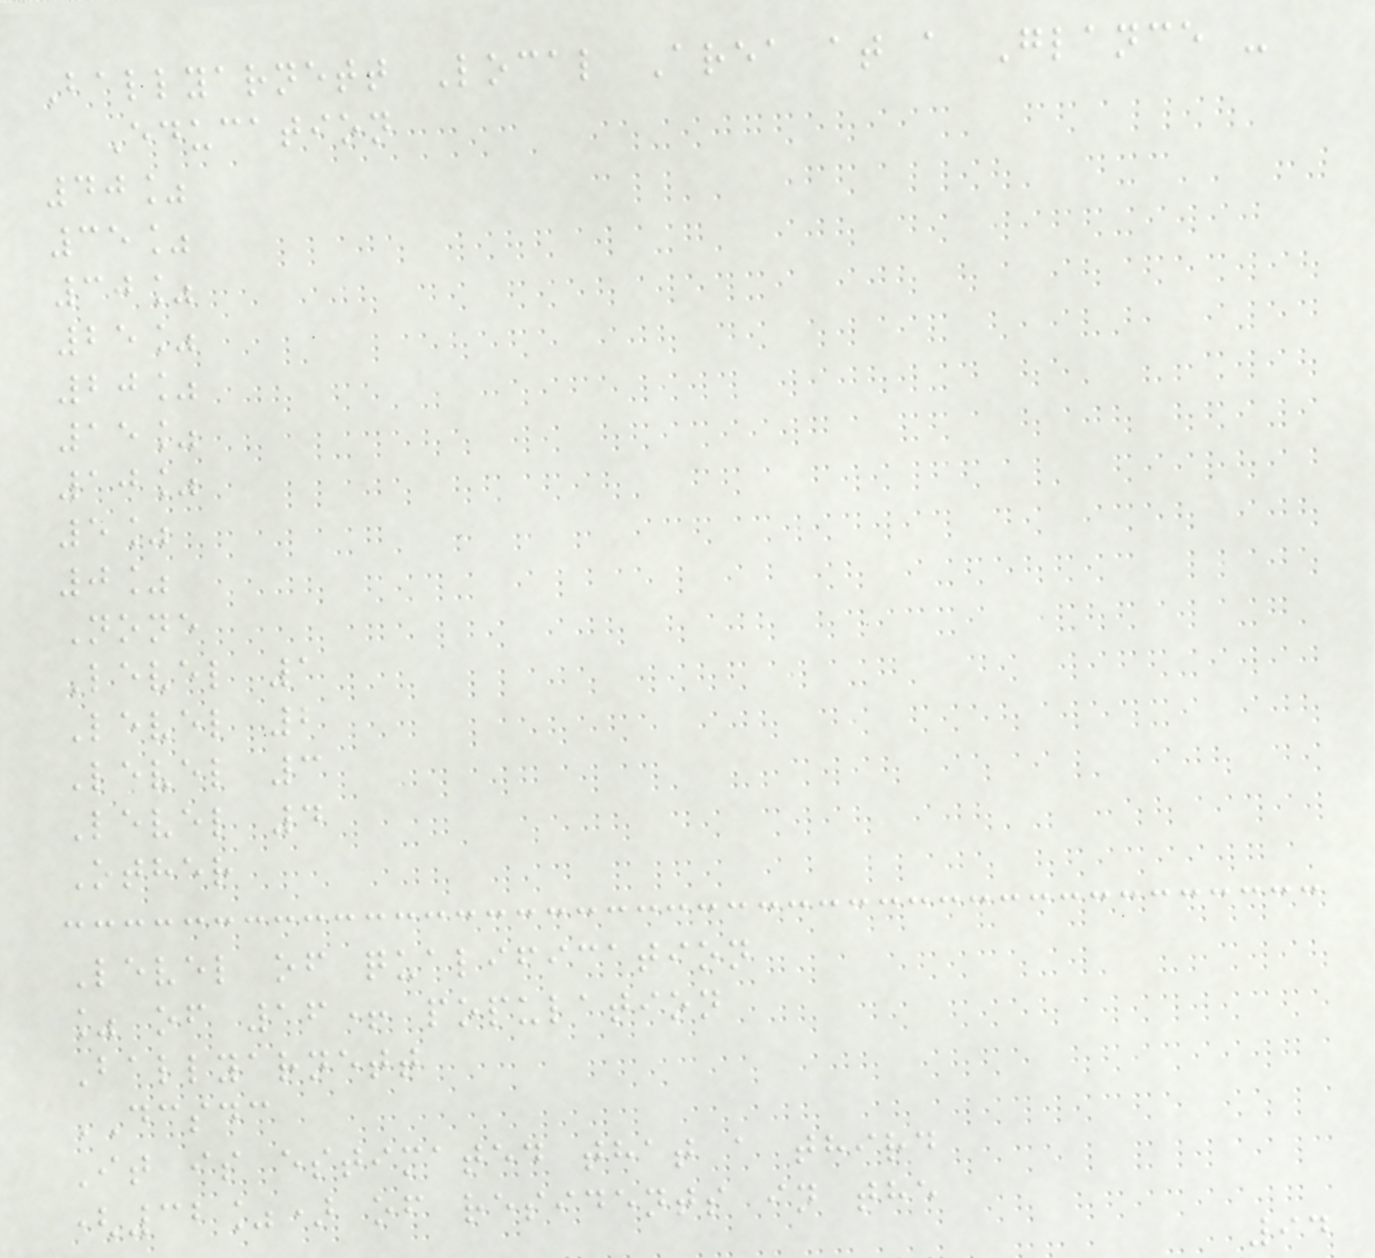Ballyarnett Local Area at a Glance -
Education
40%
35%
30%
25%
20%
15%
10%
5%
0%
None
Level 1
Level 2
Level 3
Level 4
Other
Level of qualification
% of 16+ population
Ballyarnett
DCSDC
It is estimated that a third
(32%) of residents in the
94
